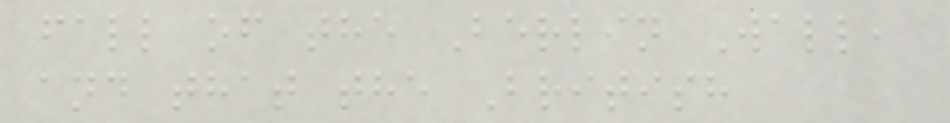fall of the Berlin Wall,
and that the British
